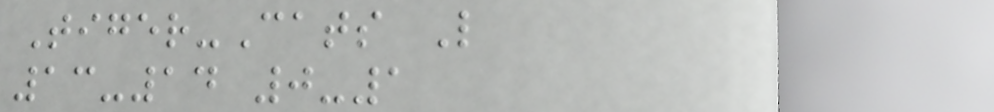Tiger-Cats L
13-14 0-1
